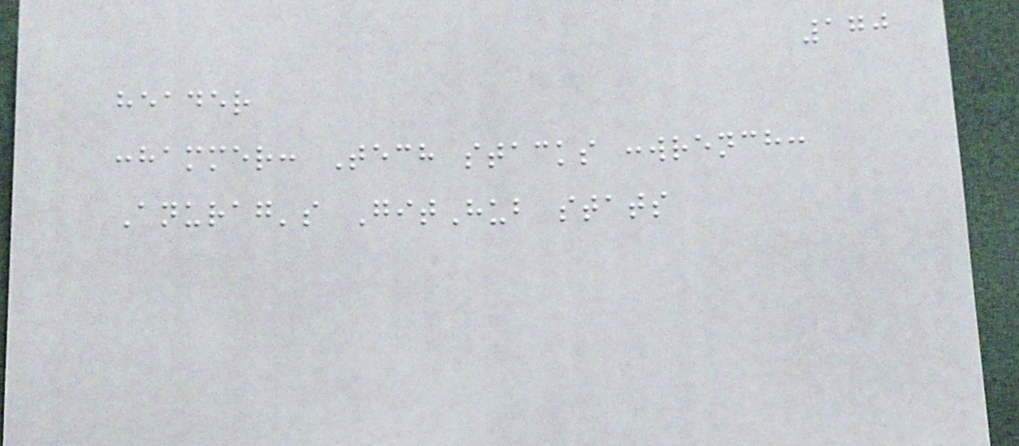170
header
:hammer: Tech stacks :wrench:
Anurag's GitHub stats
